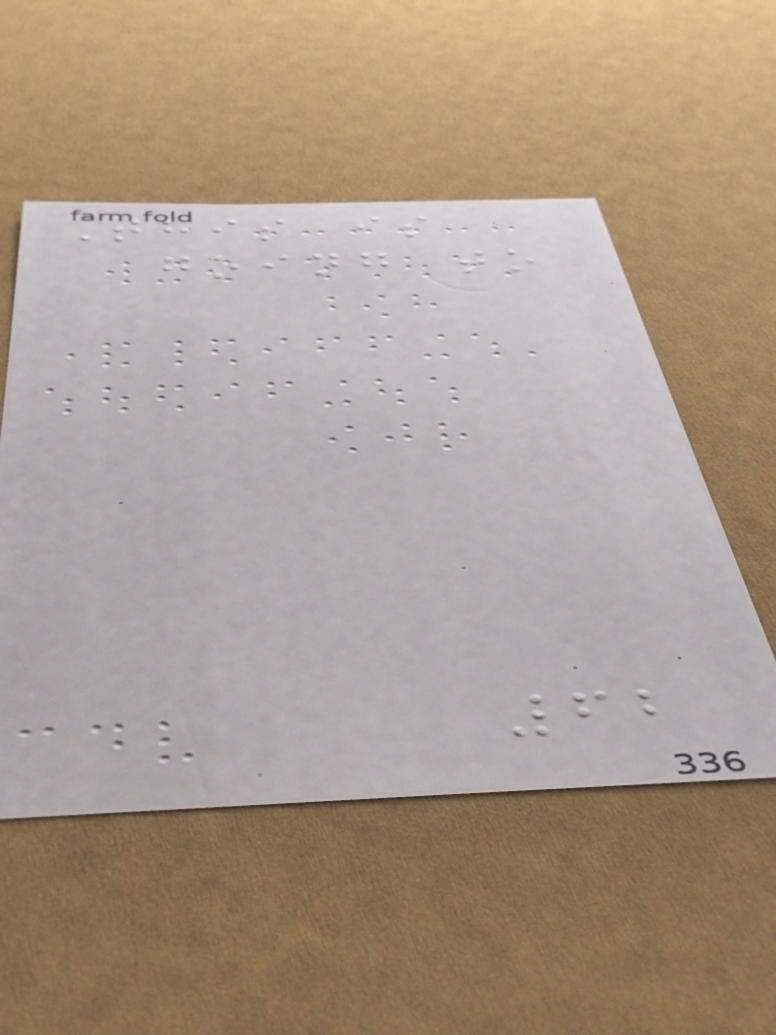This is
going to
62
